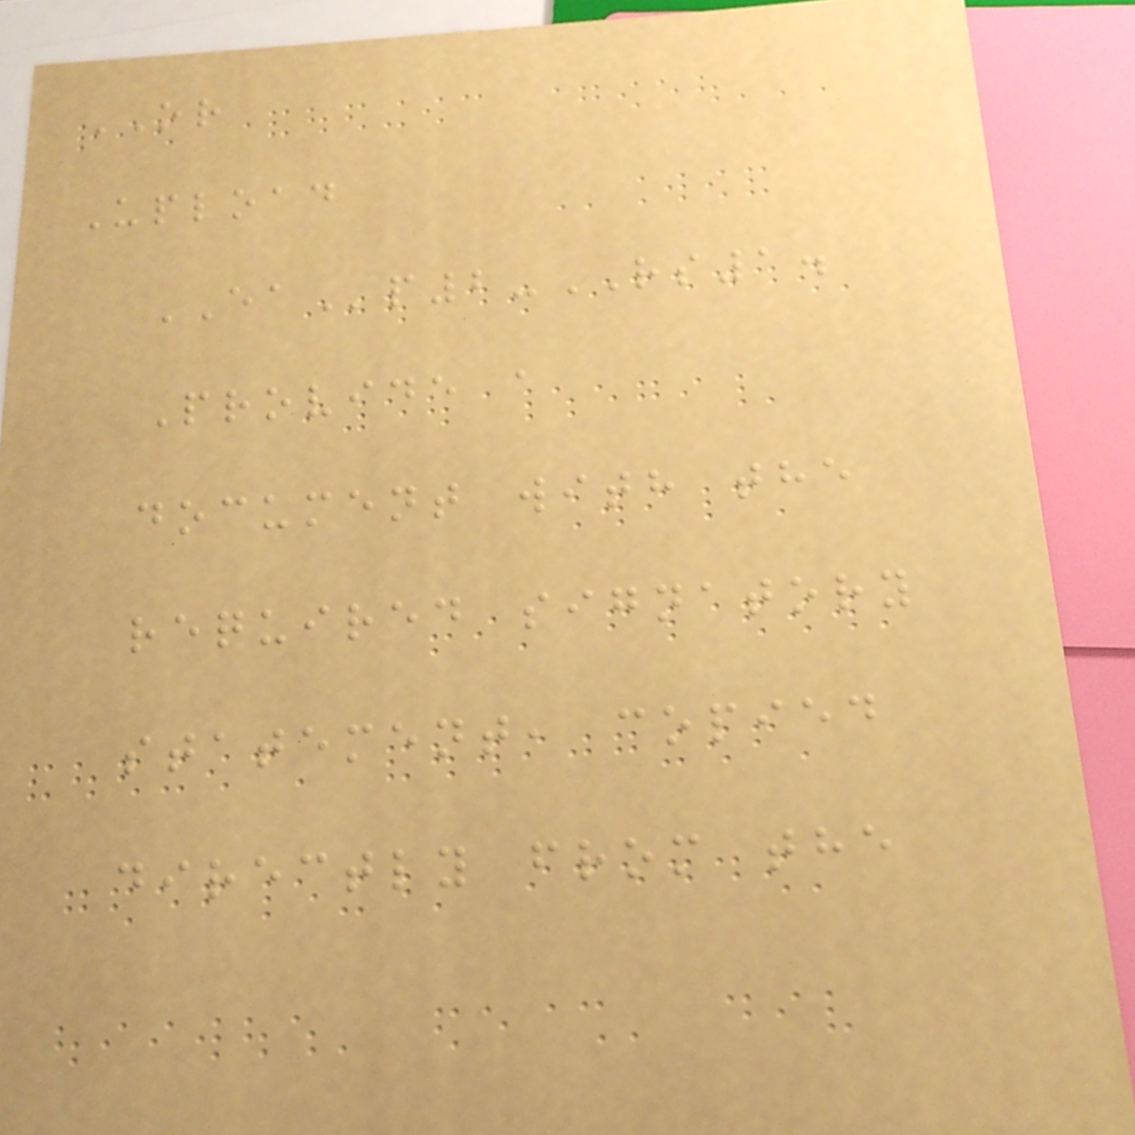OR
Upload
EAp2-RS1.
Provide a
document with the
required signatory
statement, copied
directly from the
